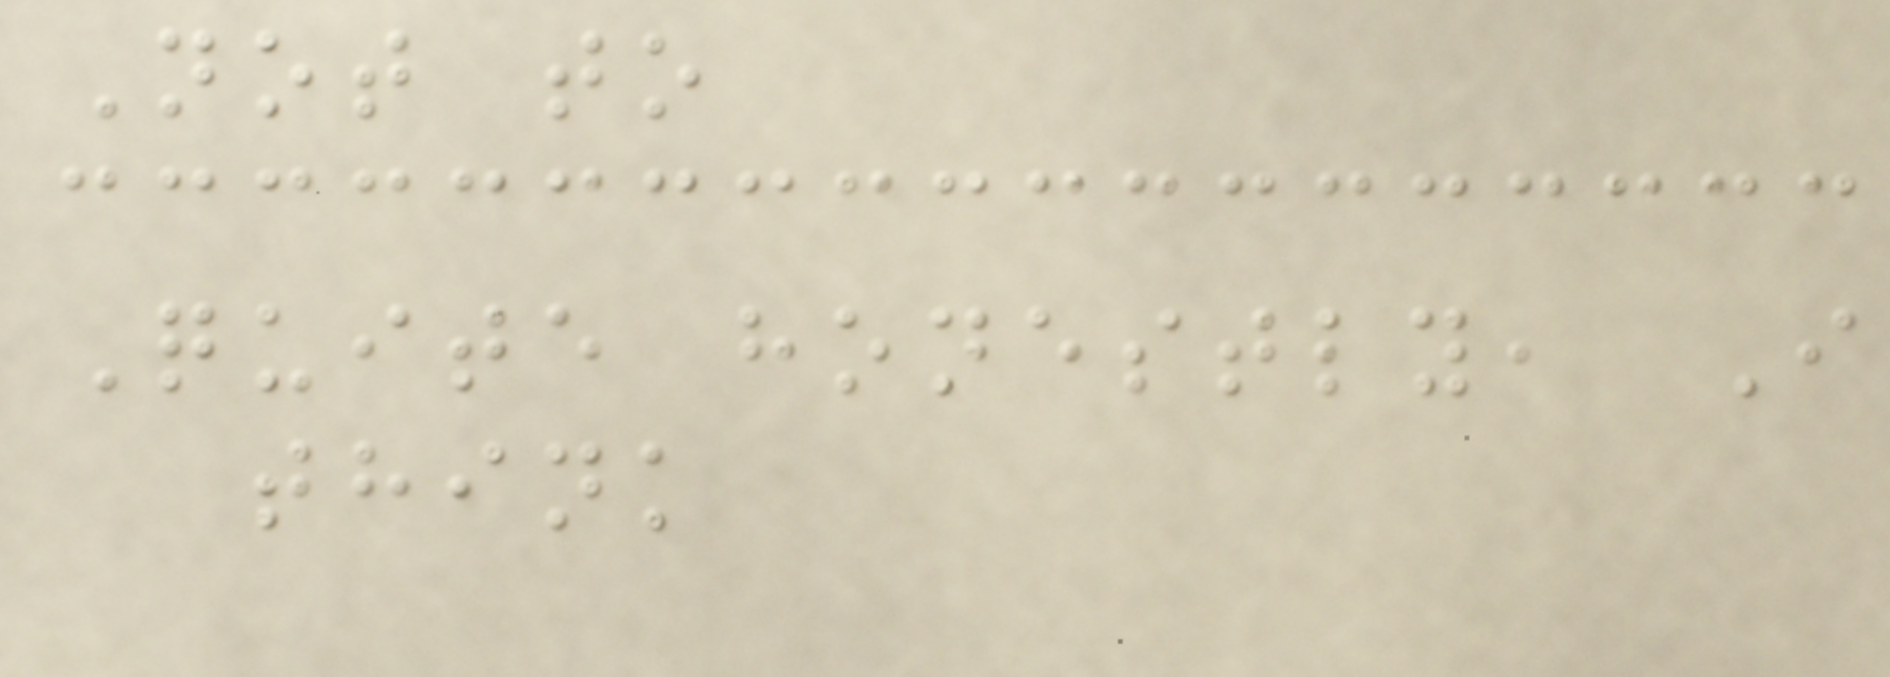Not to
Quite honestly, I
think
